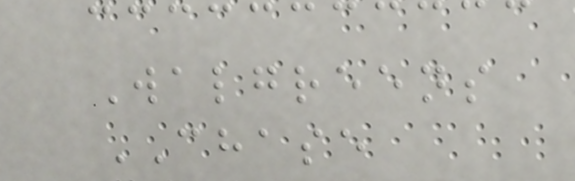Walgreens
CHASE
